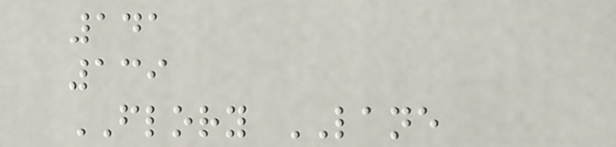141
139
FLORY LANE
